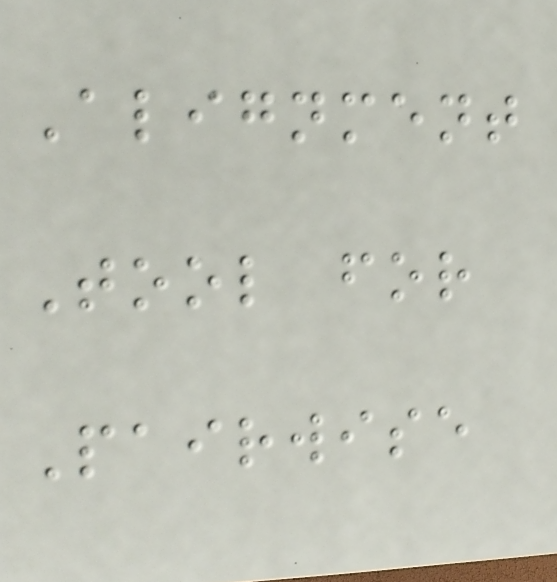Alignment
Tool for
Pairwise
